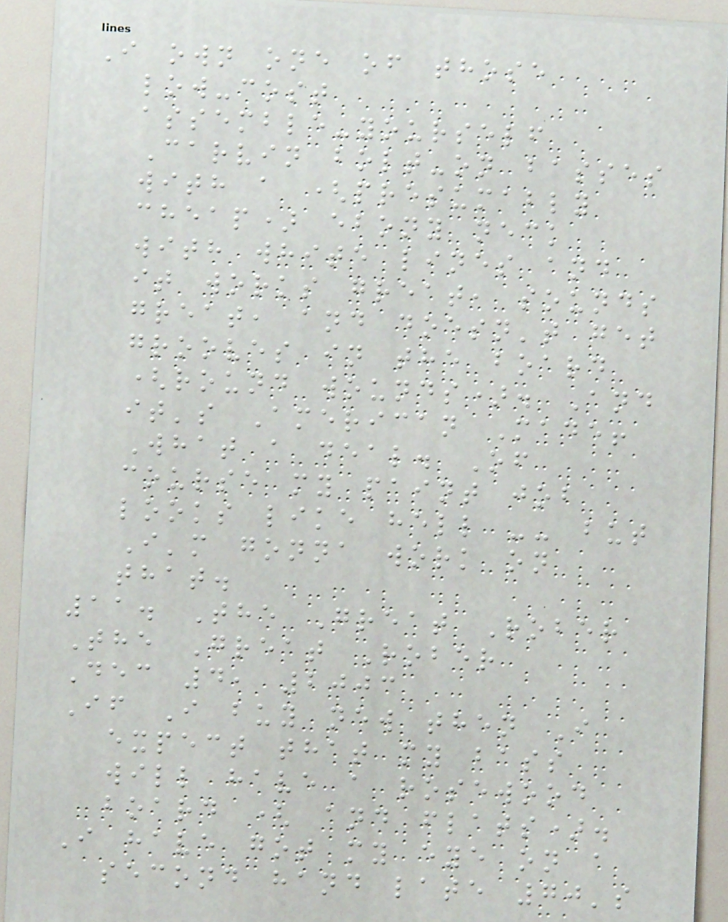I own one of those
low-cost
assemble-yourself
Carvin bolt-on basses
with a (presumably
cheap) ebony neck
with white lines and
it works great, sounds
great, and doesn't get
grooves in the board
(round wounds). And
it's American Made!
What a deal. Of
course my paint job
looks like hell -- but
I'm gonna work on
that.
11. The Great Rober
The Great Rober
Dec 4, 2003
If I buy new then I
expect that my bass
will have a rosewood
board ( and flats).
I have got my eye on a
second hand late 70's
